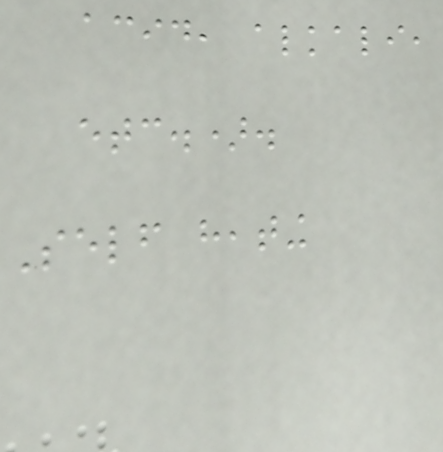acid, alkali,
etc.).
Self heating
